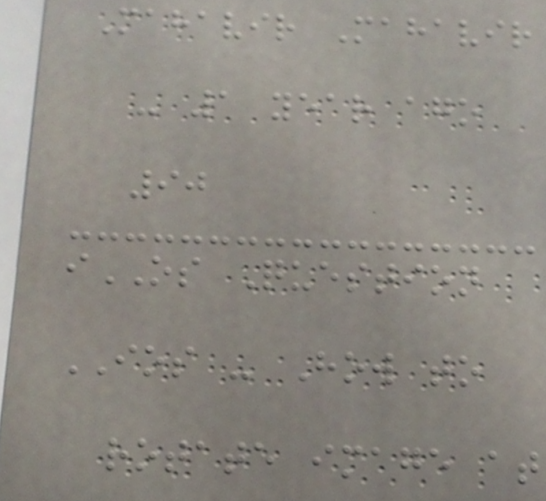Mahavir Mahavir
- 1 year ago
90
iOS Question
IOS - How to
rotate image at
